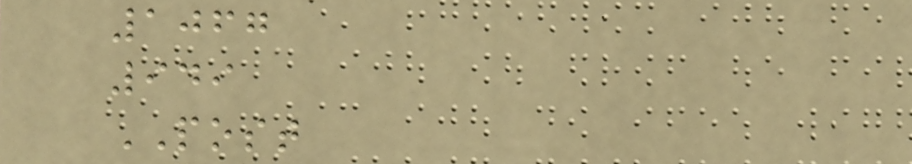1067
949
POST
